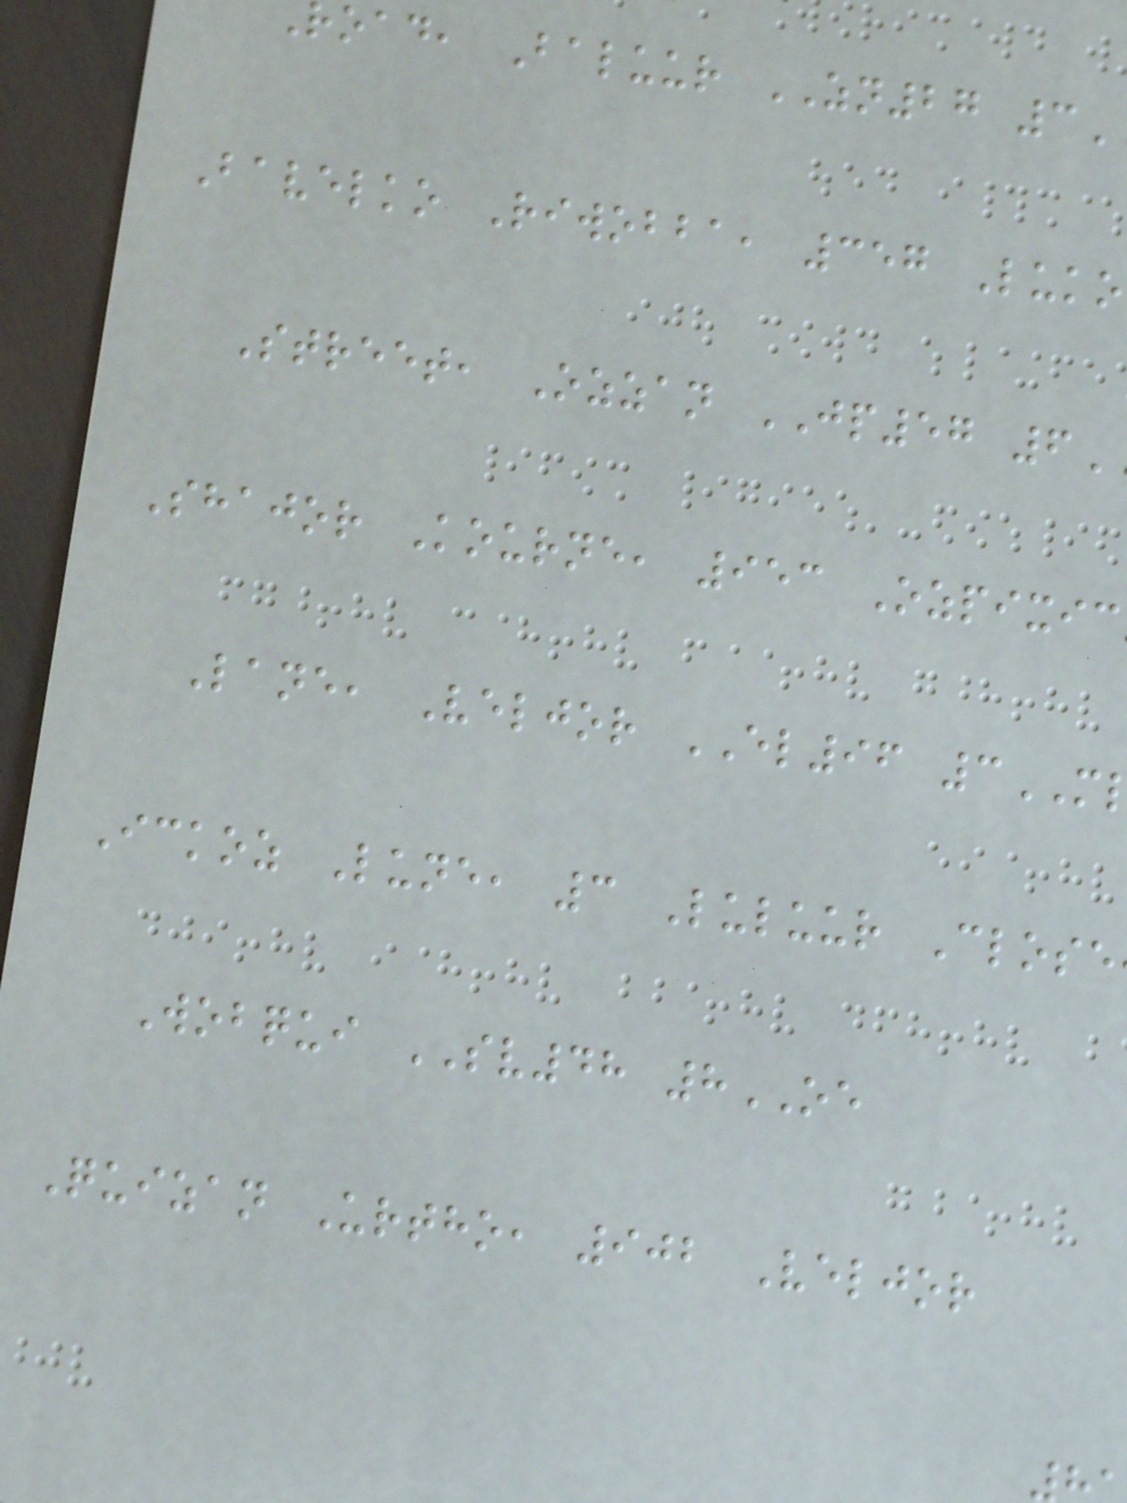road, Baluur ZN27 3
Bavelko Riwobba, 357 Luko
Street, Ozzan JP57 6
Shajor Kourne, 953 Ozpixic
Lane, Veljor EL96 3
Ickoz Lune, 3 Luluur Close
Wobqui SV48 8OE
Quizan Urtho, 902 Veljor
